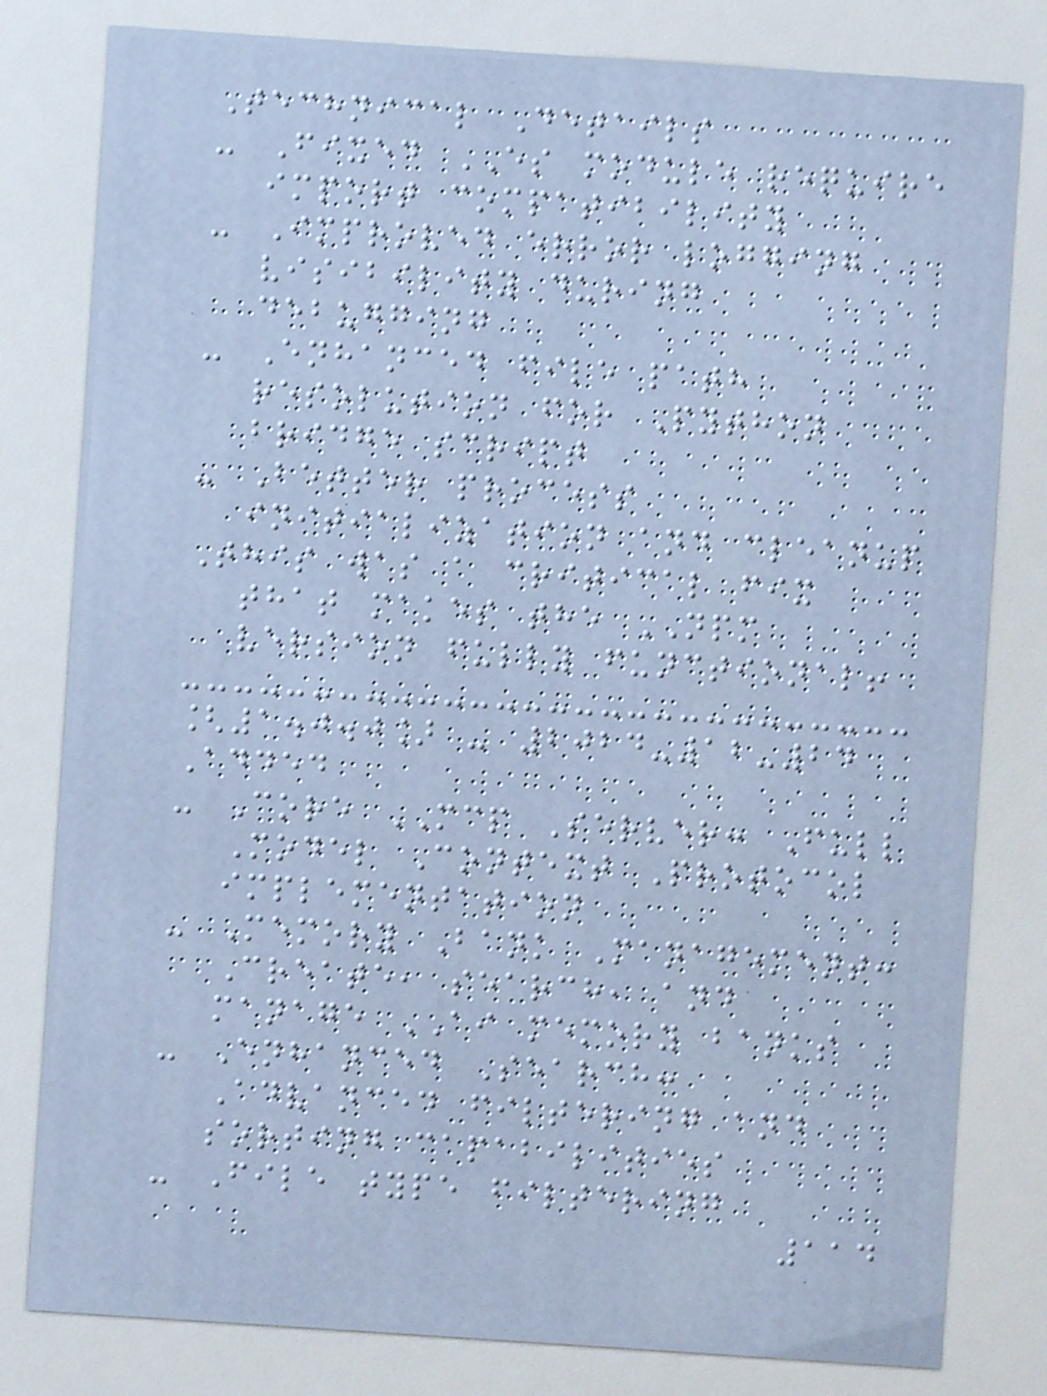Technical Details
- Fixed ES module require
import compatibility
- Improved error logging
visibility during
debugging
- Enhanced file path
resolution for Python
bridge script
- Better process
initialization and cleanup
This was a critical fix
that makes the NPM
version fully functional!
[1.0.0] - 2024-12-24
Added
- Core MCP Server: Full
Model Context Protocol
implementation
- Memory Bank Management:
Create, search, and
manage AI memory banks
- Enhanced Search:
Advanced filtering and
sorting capabilities
- File type filtering
114
